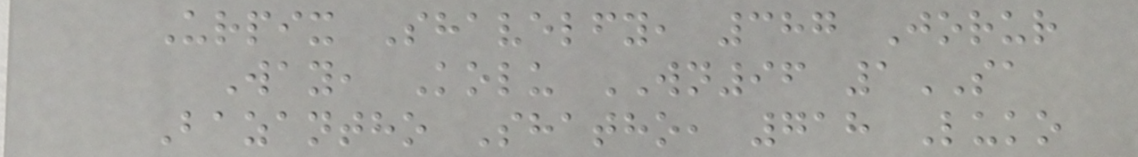Urpix Shavelfy, 387 Jorur
Way, Kolu WN96 1SA
Bazantho Shatho, 718 Luko
